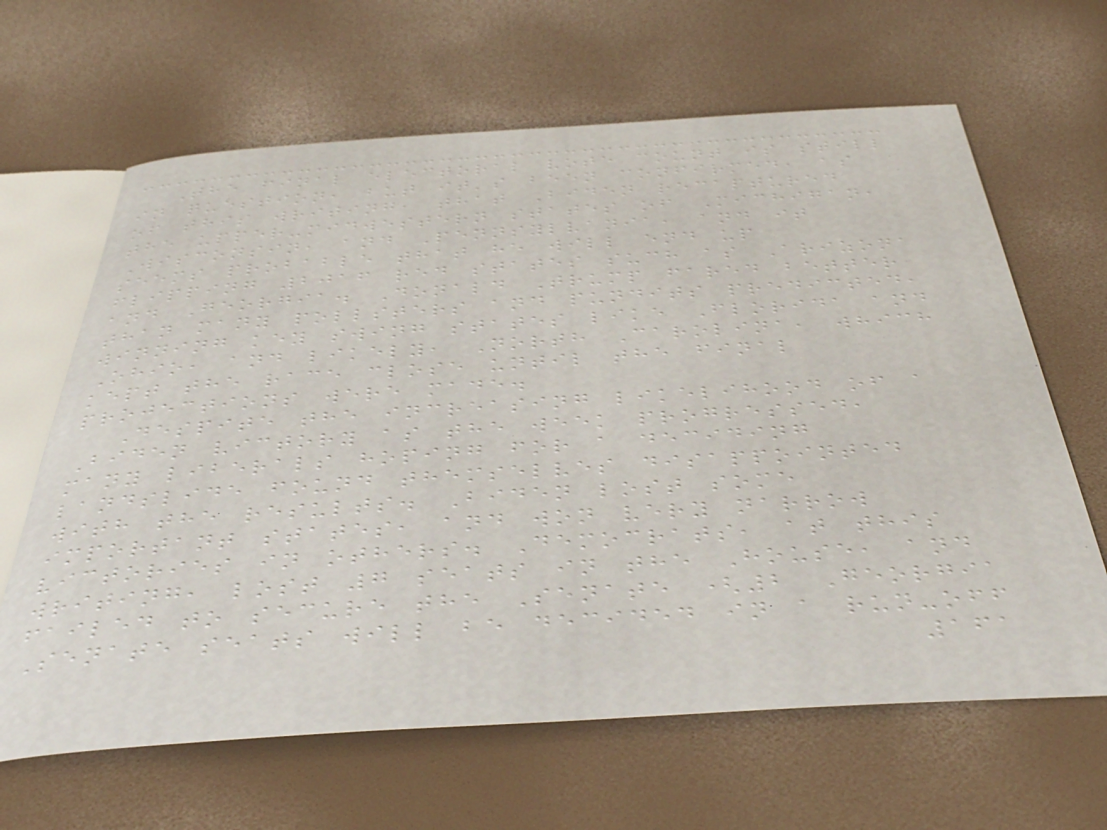The final electoral vote count is still
in question, but it's been confirmed, as
of this writing, that Biden recaptured
the upper-midwestern states of Michigan,
Wisconsin, and Pennsylvania, and it
seems probable that he will end up
flipping 2016 red states such as Arizona
and Georgia. Donald Trump fared better
than many pollsters and pundits predicted,
winning key swing states like Florida and
Ohio, and likely, North Carolina, which
kept the race close until the final
projections were made.
Despite the increasing likelihood of a
Biden victory as the week progressed,
many liberals hoping for a deciding
landslide found themselves disappointed
with the results. Biden lost some
important states, and won very narrow
victories in others. Democrats, at this
writing, lost 7 seats in the House, and
failed to secure the Senate (2 Georgia
Senate seats will be decided in a run-off
161
